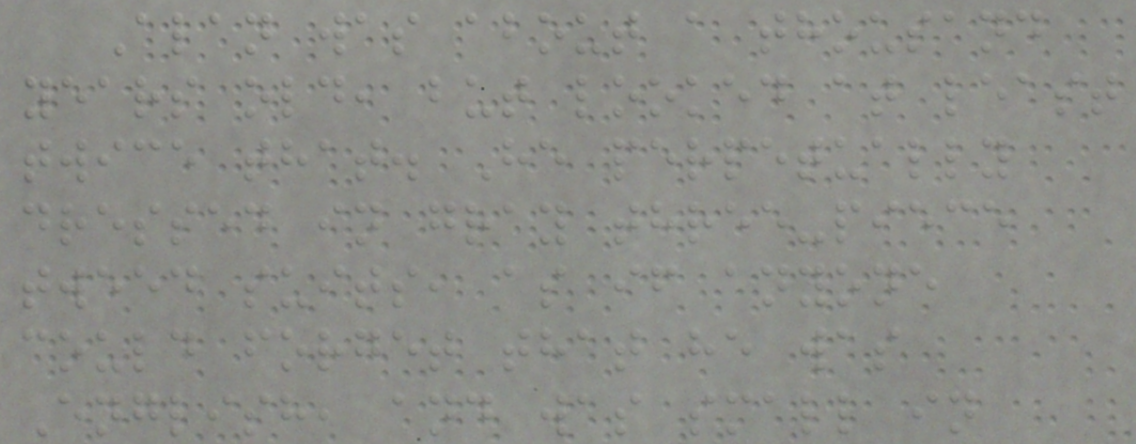Alan was about a thousand
years old, but looked at least
twice that. He perpetually
dressed in gray three-piece
tweed suits, as if anyone
could forget that he was
English, and was small in
